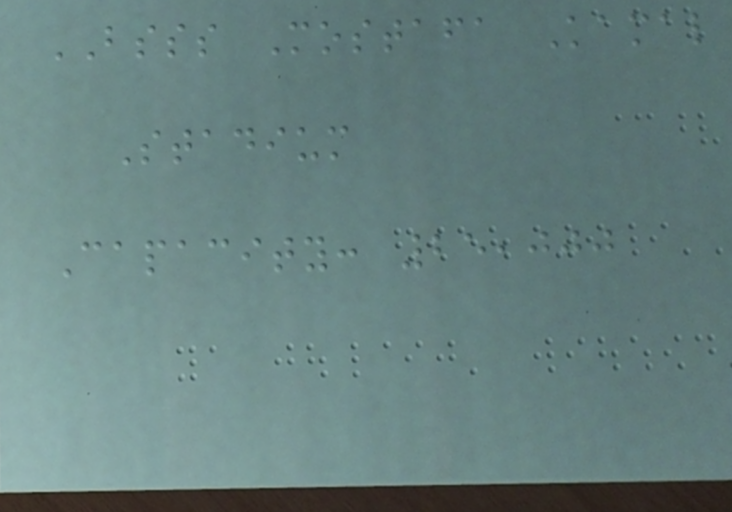BSSS Mostafa Kamal
Stadium
Capacity: 25,000
